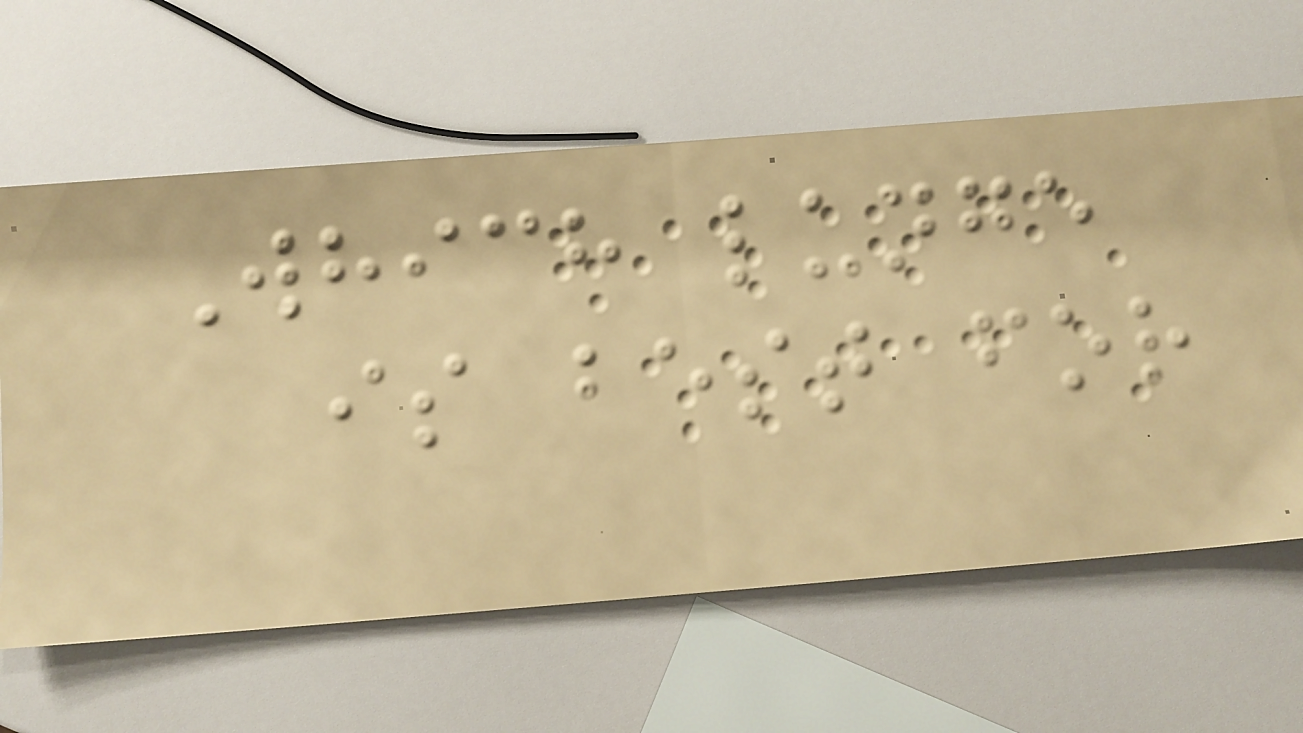Which lunge
is best for
